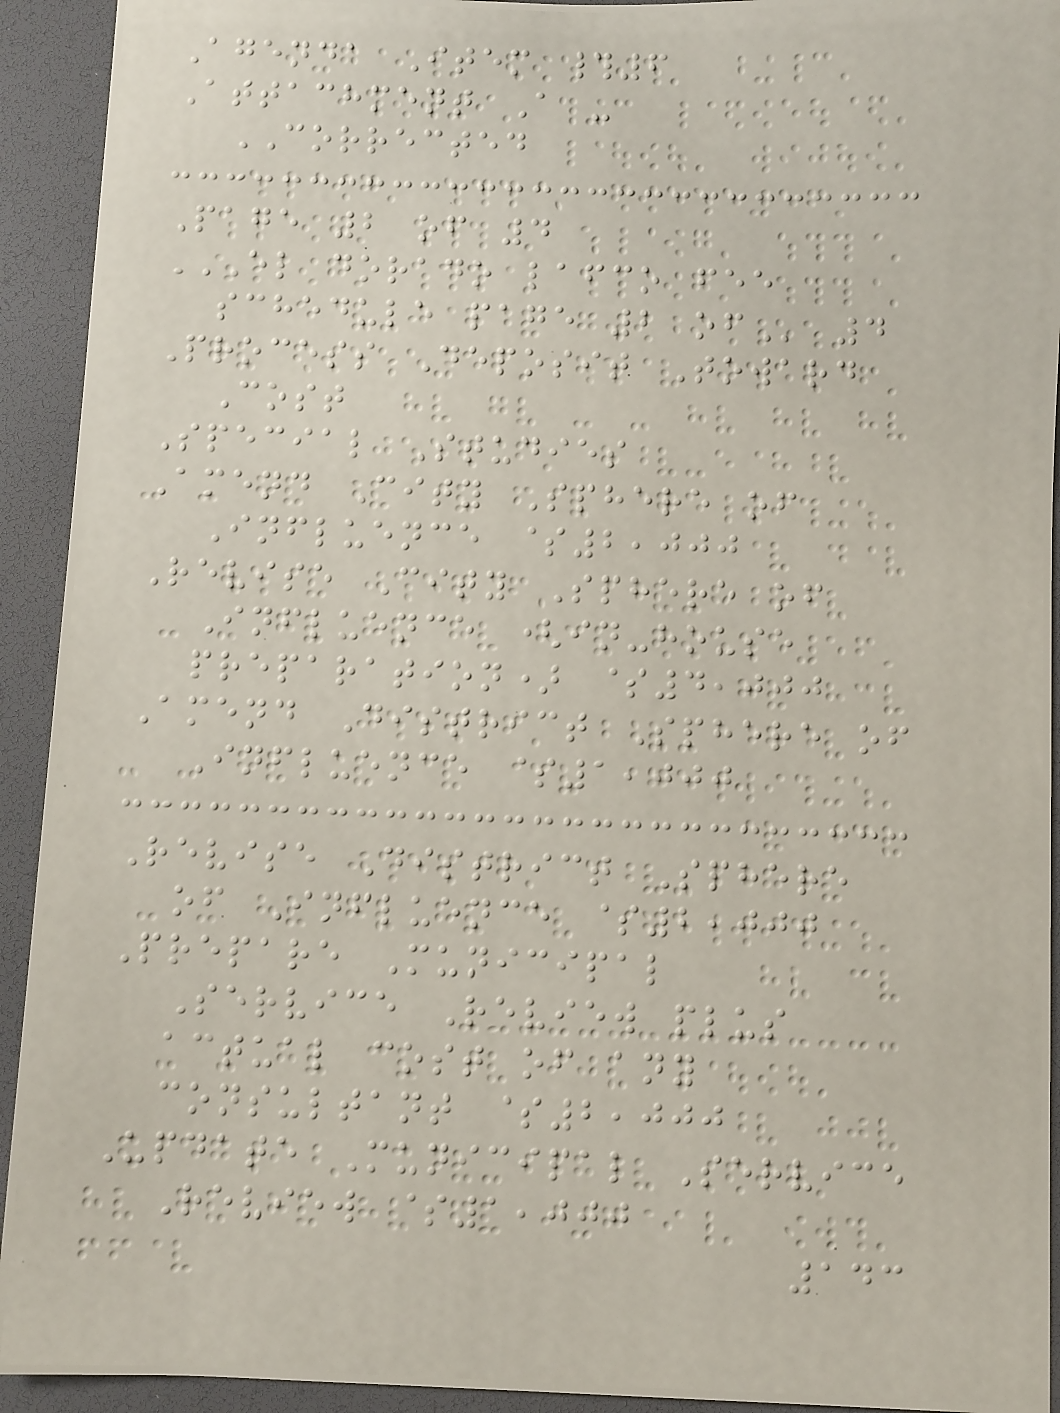Agenda Item #6
Attachment A -
CORRECTED
Page 2 of 4
EL DORADO LAFCO FEE
SCHEDULE PAGE 2 OF 4
Process Deposit Toward
Cost
Special Studies
Amend City Sphere of
Influence $2,000
Revise City Sphere of
Influence (in-house
preparation) $4,000
Amend District Sphere of
Influence $1,000
Revise District Sphere
of Influence $2,000
Prepare Municipal
Service Review plus
actual cost of any
consultant $2,000
Update Municipal Service
Review $1,000
143
